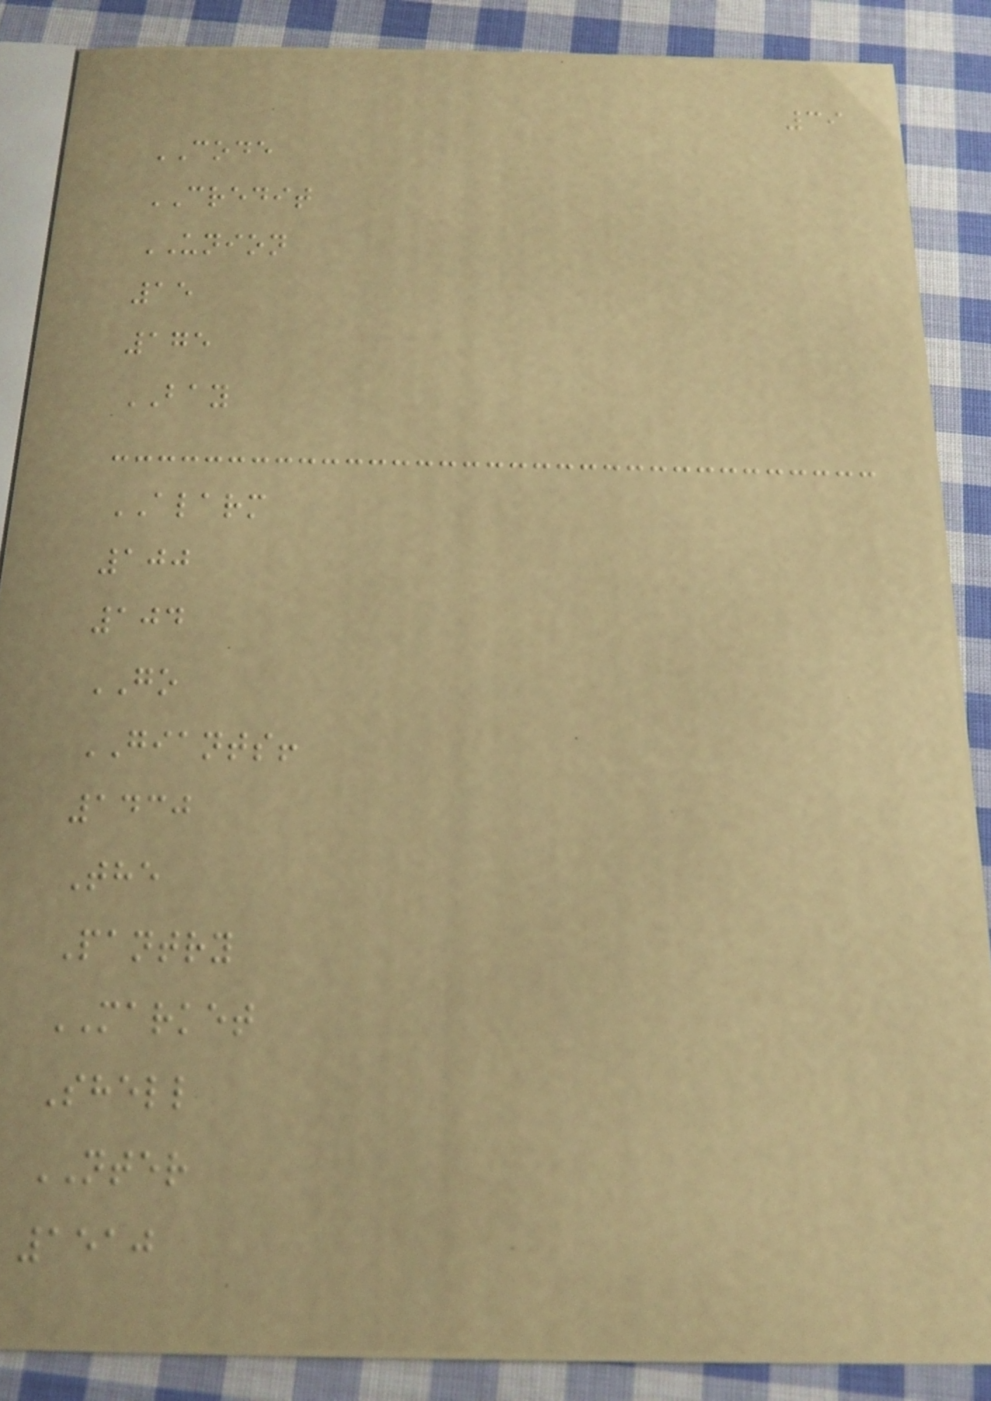39
CODE
CREDIT
UNION
15
175
BAY
ALARM
100
104
GO
GIANTS!
1430
The
Pantry
MARKET
Shell
NTER
1510
